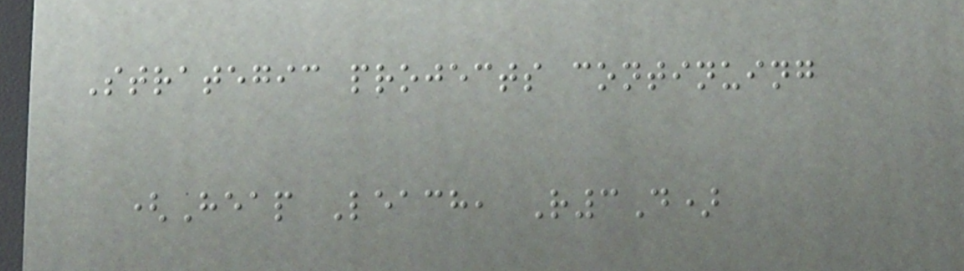Strategic projects continuing
(Heap Leach, R3D)
